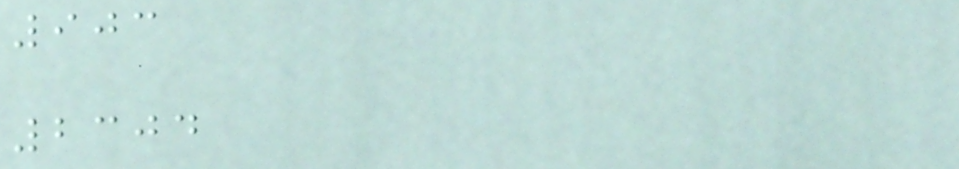903
2304
